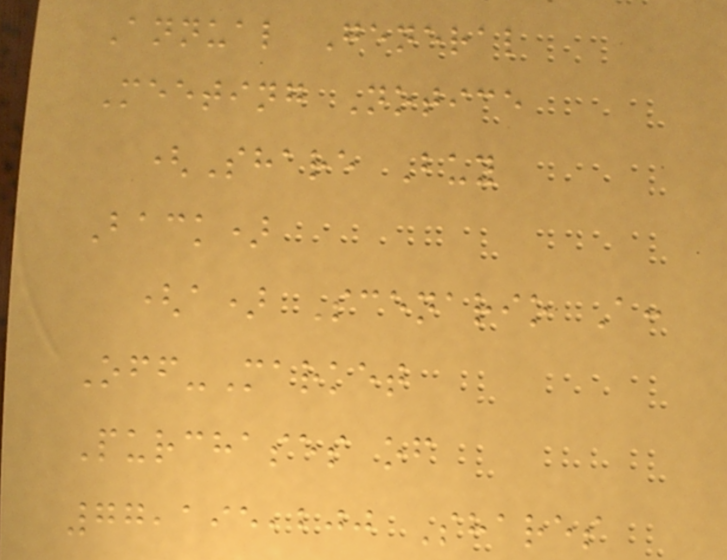Annual General
Meeting Notice
(Share Buy
Back)
(a) Scenario A:
Off-Market
Purchases of
77,195,200 Shares
